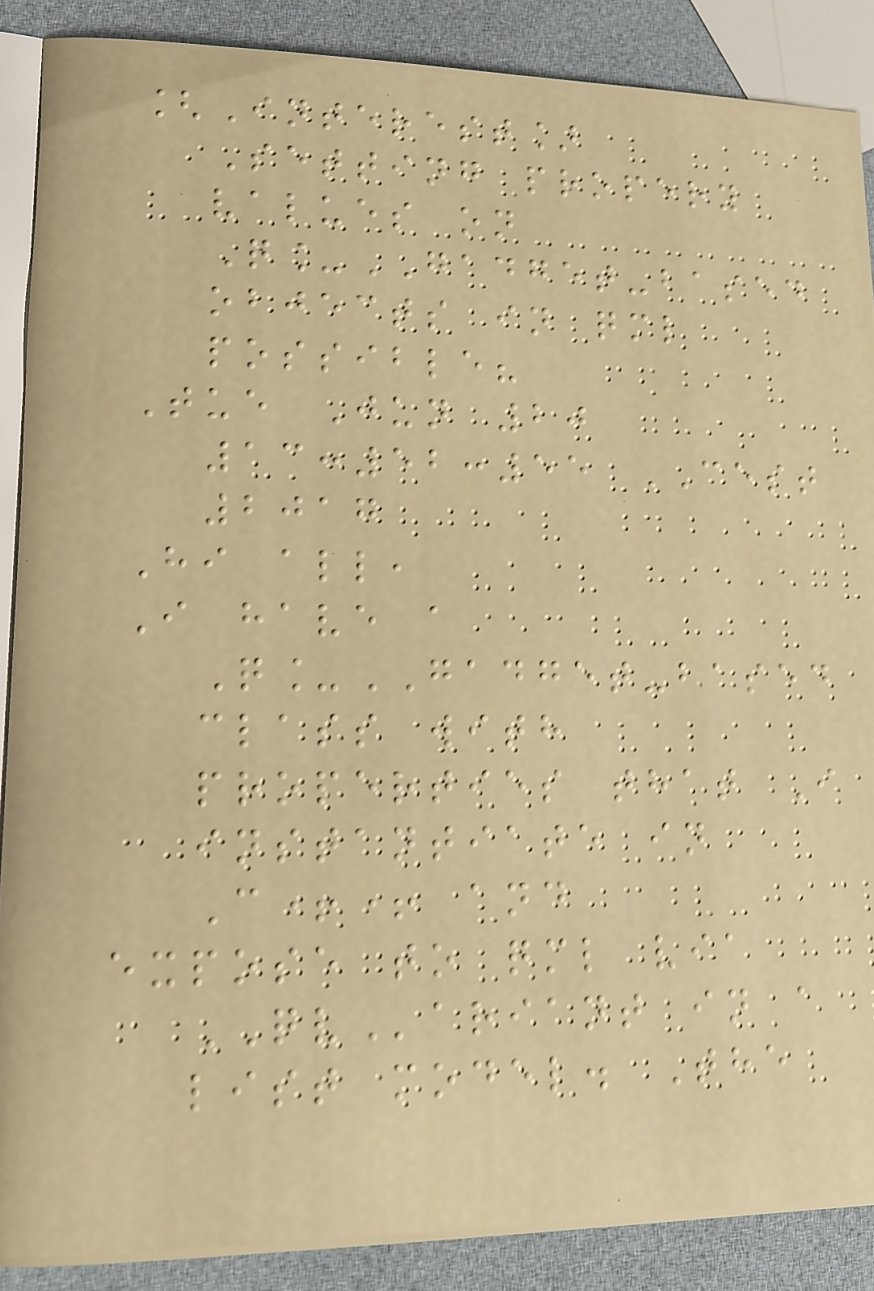[Interest]
Setting propery
values on
Q_GADGET-based
objects in qml
possible?
Tue Jun 20
13:52:55 CEST
2017
Hi all,
I have a
Q_GADGET-based
class with
properties that I
instantiate in
C++ and
expose to qml via
QVariant in a
list model. The
